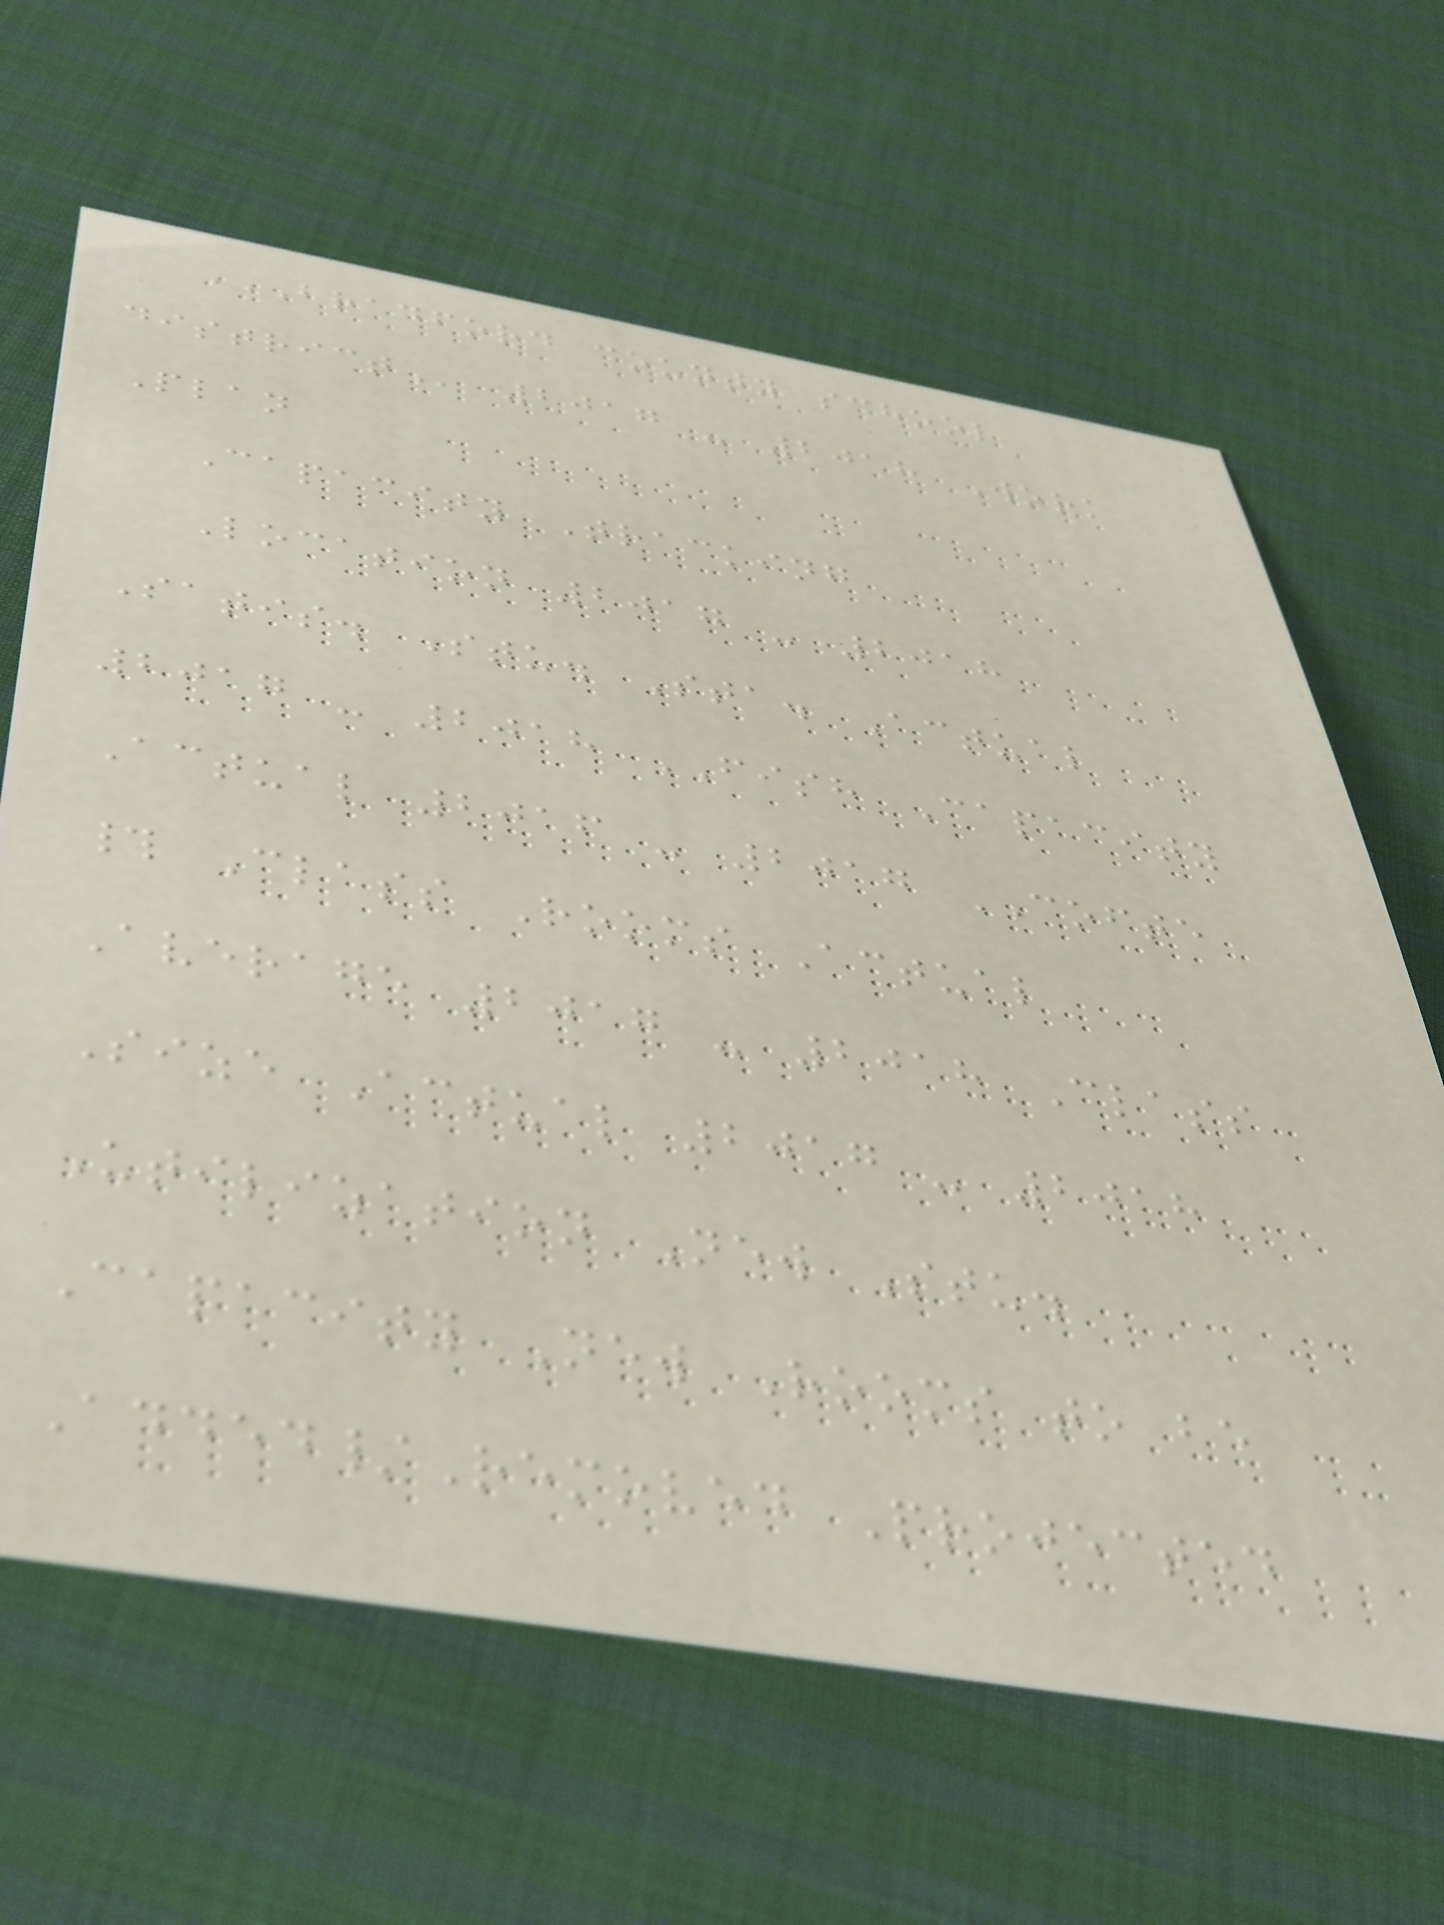BRADFORD COUNTY SCHOOL
DISTRICT 2017 - 2018 Work
Plan
Capacity Tracking
Location 2017 - 2018
Satis. Stu. Sta. Actual
2017 - 2018 FISH Capacity
Actual 2016 - 2017 COFTE
# Class Rooms Actual
Average 2017 - 2018 Class
Size Actual 2017 - 2018
Utilization New Stu.
Capacity New Rooms to be
Added/Removed Projected
